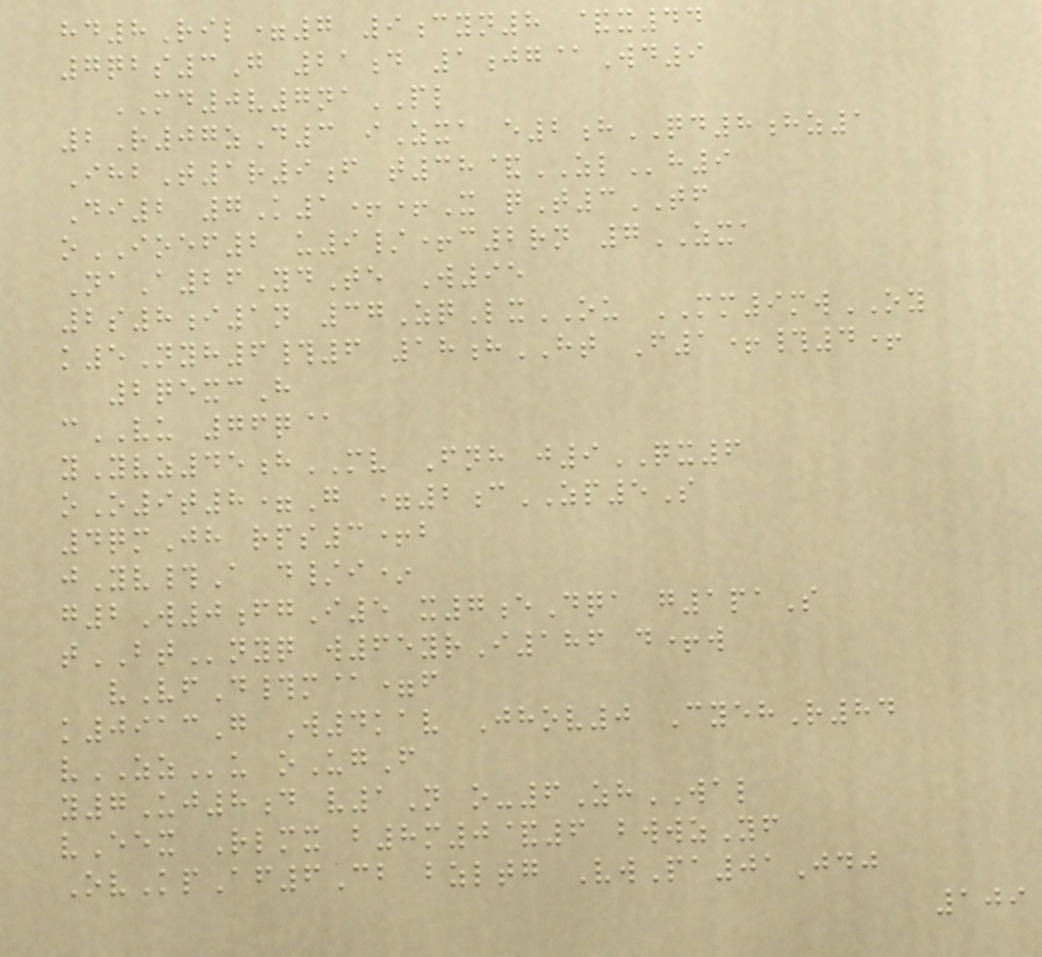hd8Ril=7 9cyn8 &x44
7qbs3G 21d 1jg@Wd9
MD0v7naPL
2R07zD3 iZxa e2hQD8hz1
IhbT1r9f t38&ZLh9
Di2 7K1++X qT3TF
oIOEF2 u9/+c2rn 7ZXA
NaA26YdTe W95
2s8i1n 37ZqLxOU MM9mwOY
k5Nyh6#6 18hHT F1+#4+
2qexcH
cVU 76q@
yYvz45hMV Fnh j9QX6
oO9t8=G =2cZP5S
4qmJh rps3+b
jYv#A d/i*
g2W0fgI5 x7eDqa g1paS
tBTnyq w65yrI186 d+w
vVfD#m@=f
k0913G W4kav Jhov0 CyehR84
vZZu oUgF
y7Uj8d v1N o-6ZhWAL
vEex Rlmx b8m0&6 bwwzYf
OvKpAf6Cb bzltg VwPa01Jdj
109
